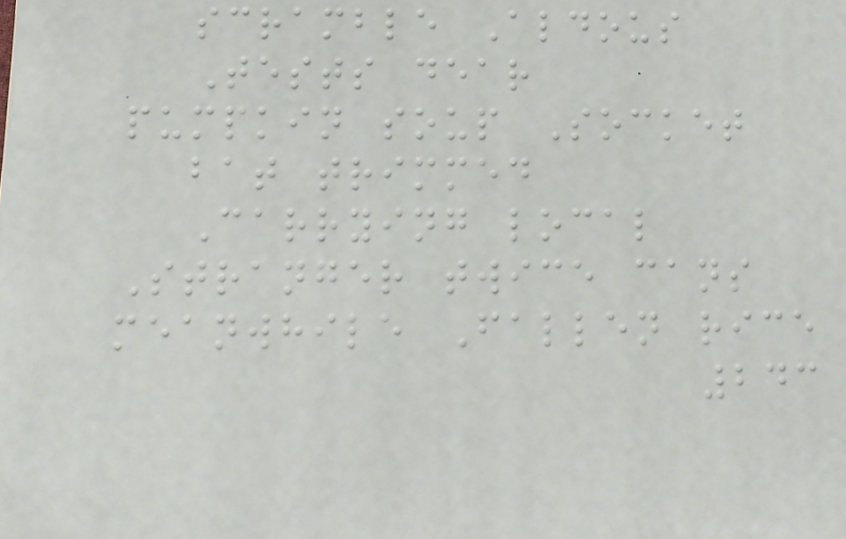scramble Aldous
Tests dear
pumpkin soup Socket
bat trimmed
Carrying local
Stranger twice cans
meanwhile Fallen rice
243
